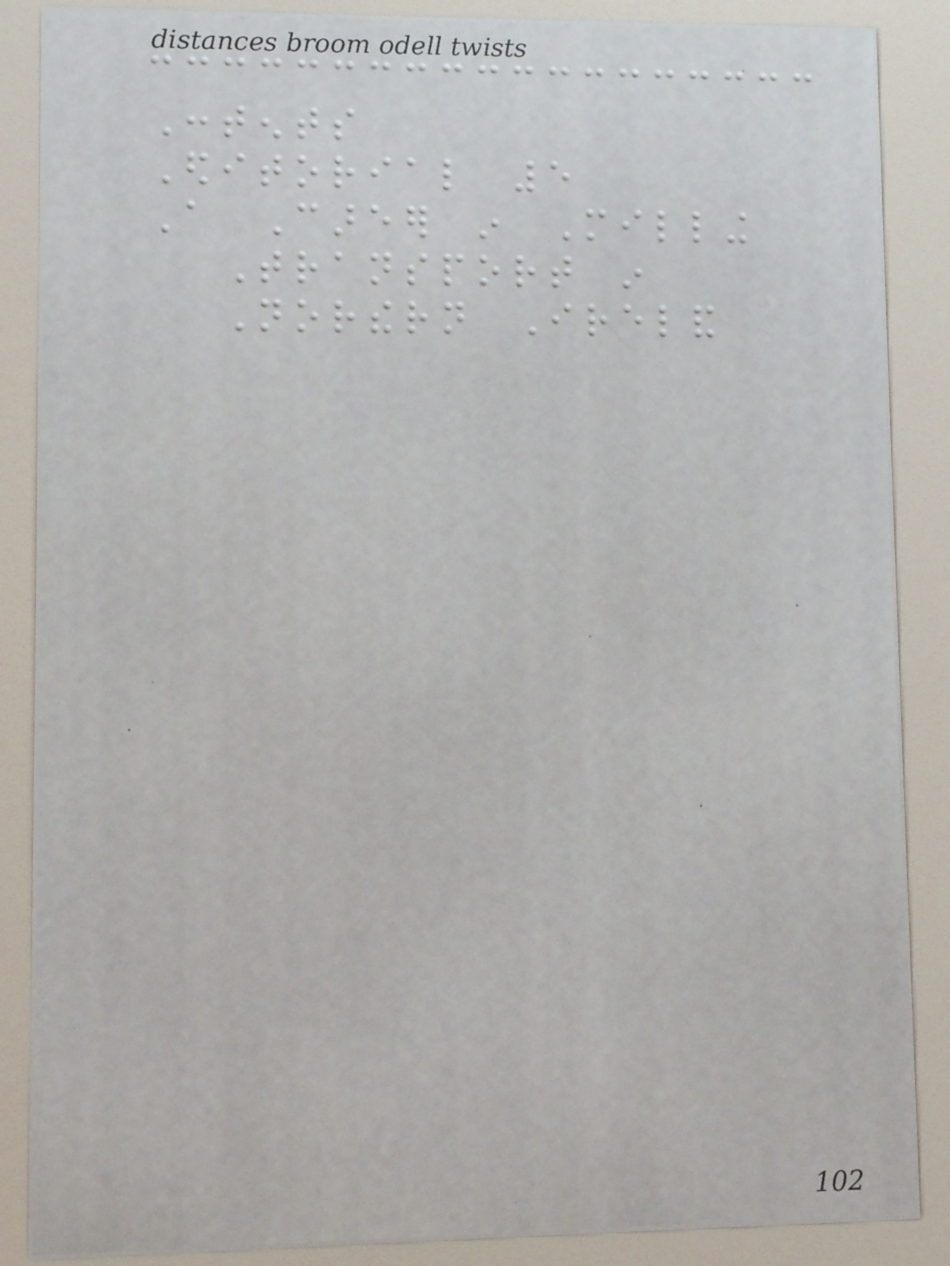Contents
Editorial 5
A Career in Milling
Transport in
Northern Ireland
